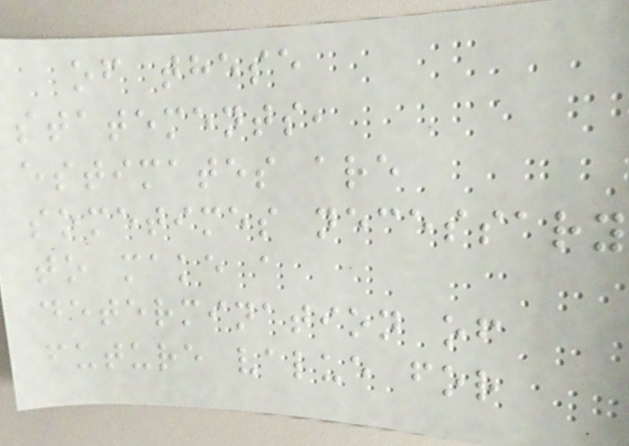of these
statements,
estimates are
sometimes necessary
to make a
determination of
future value for
